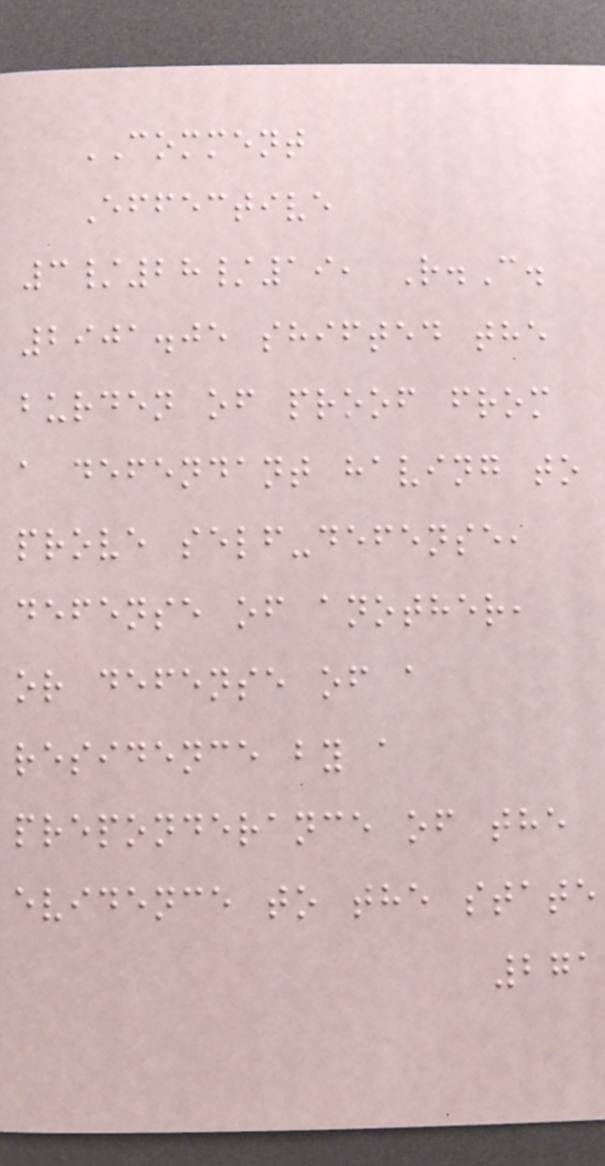COMMENT
Effective
3/28/19, R.C.
2901.05 shifted the
burden of proof from
a defendant having to
prove self-defense,
defense of another,
or defense of a
residence by a
preponderance of the
evidence to the state
271
